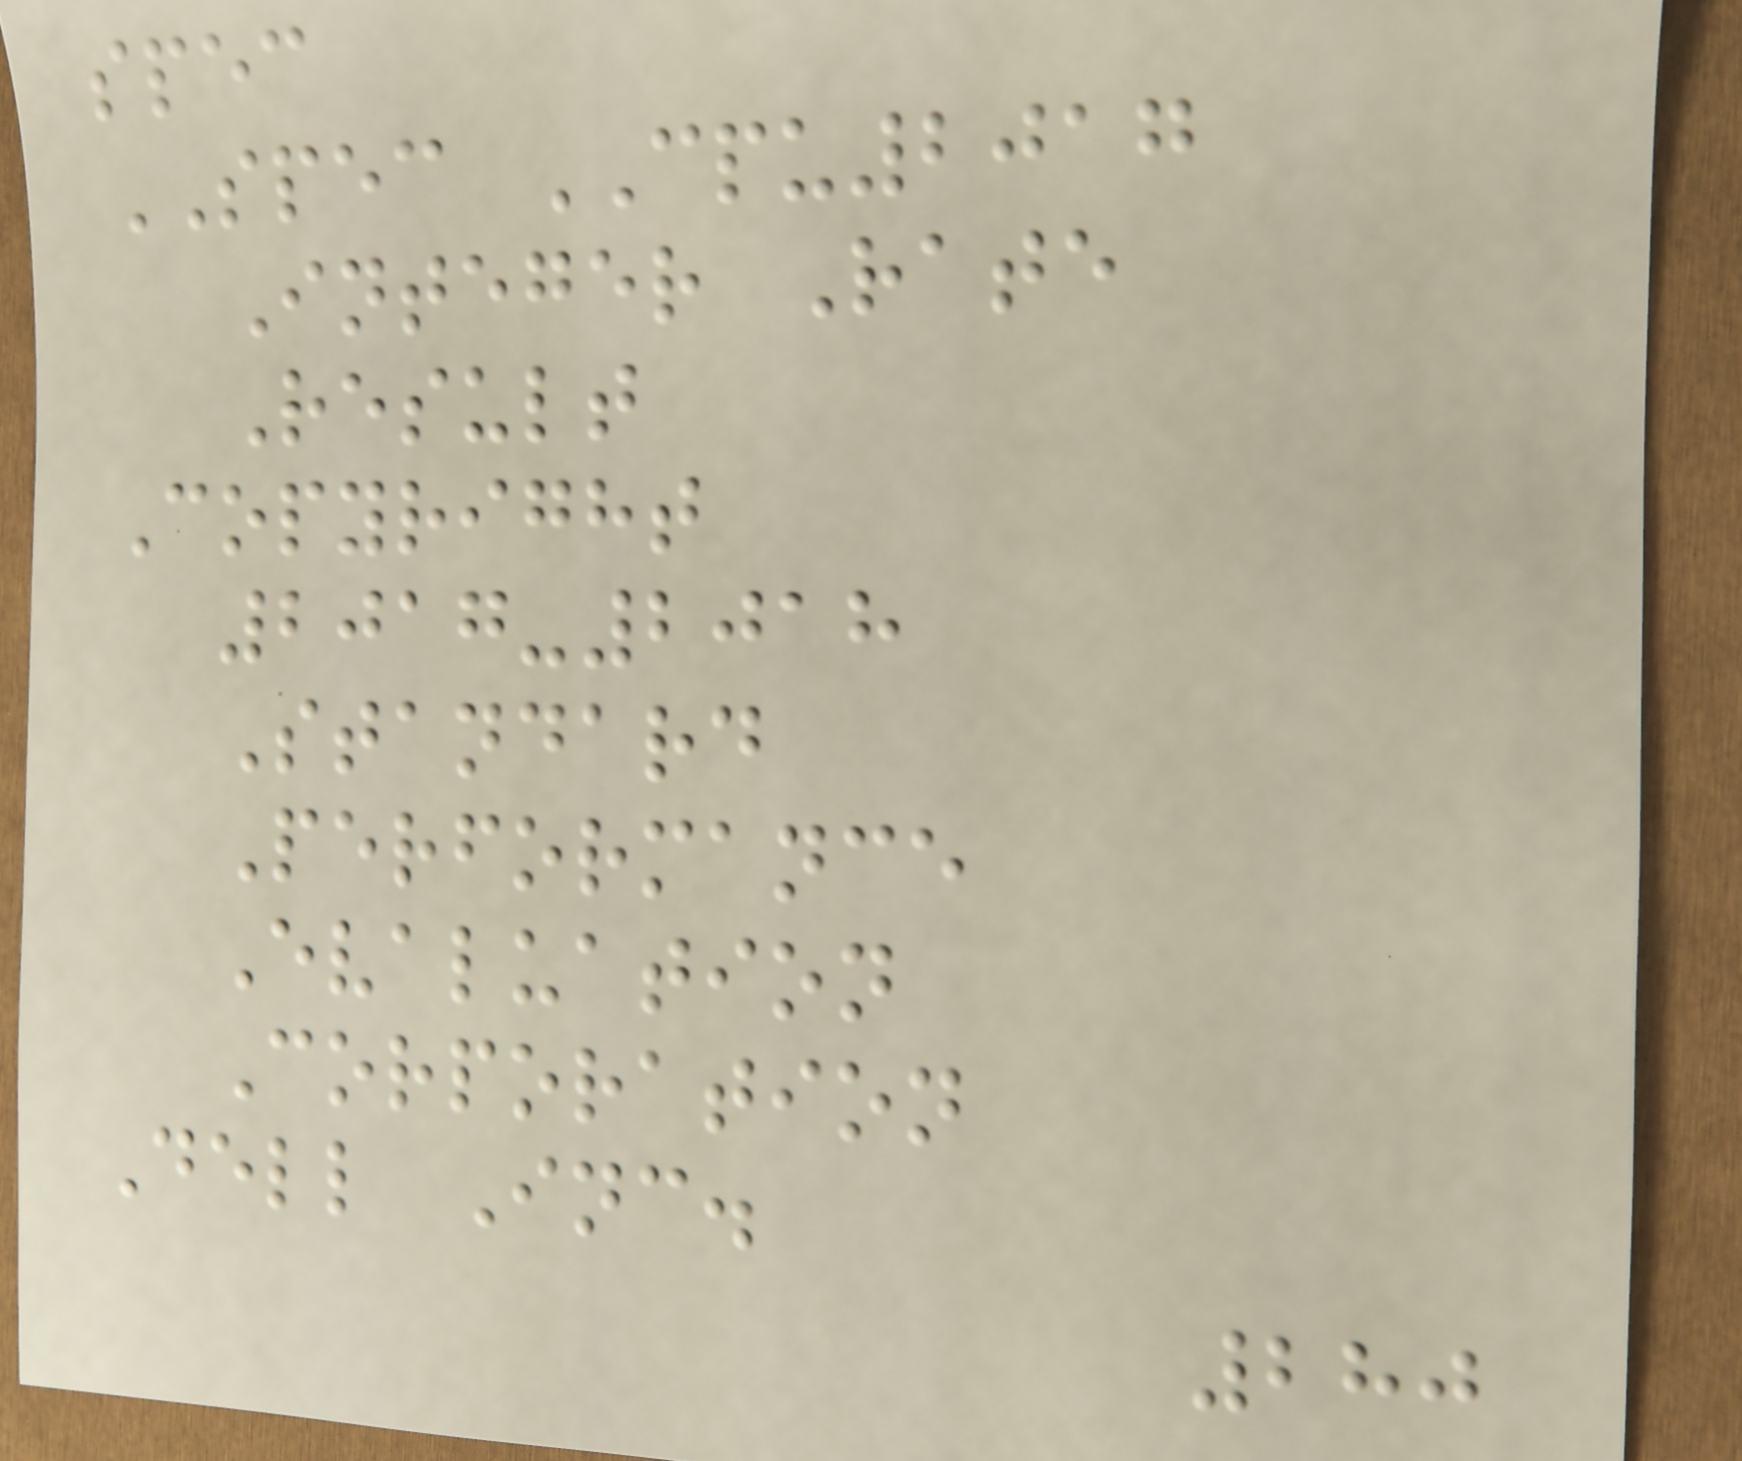spec
SPEC CPU2017
Integer Rate
Result
Copyright
2017-2018
Standard
Performance
Evaluation
Corporation
Dell Inc.
280
